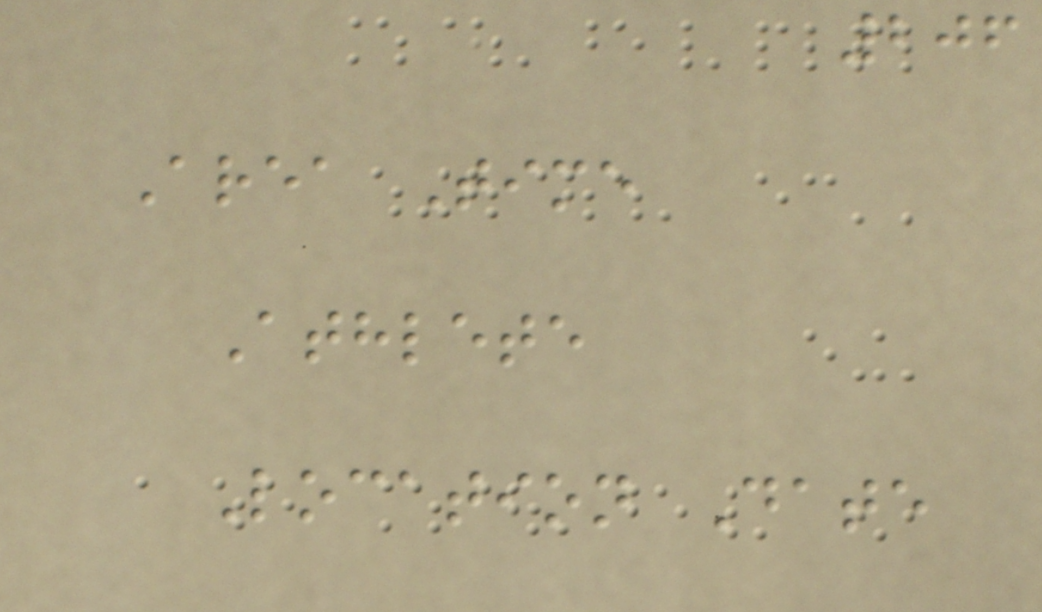206
Area Time
Athlete
Location Date
